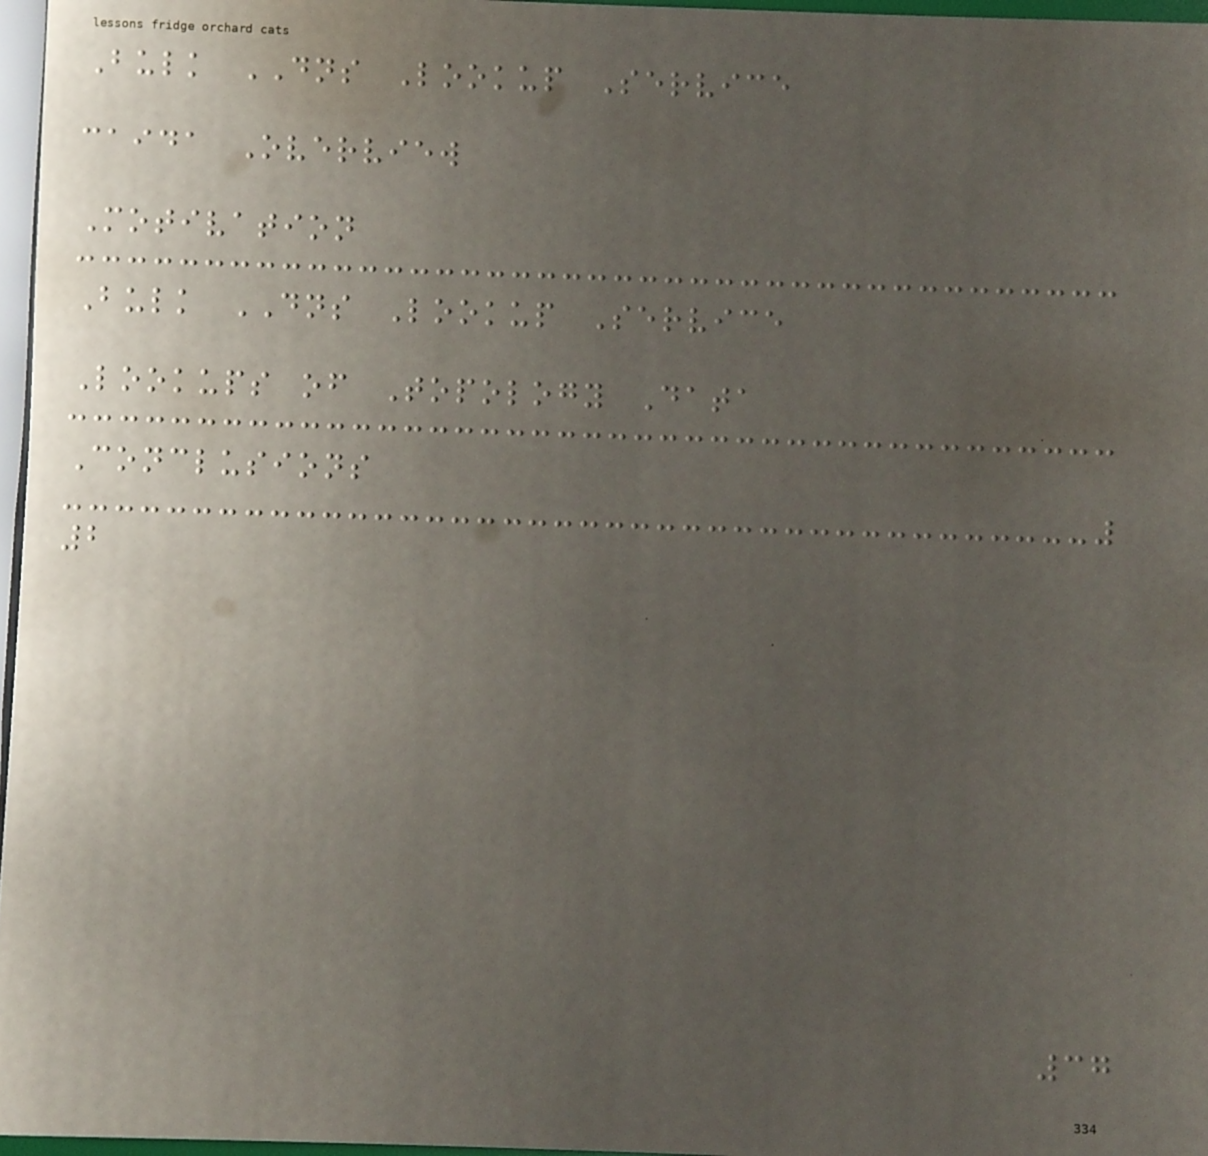Bulk DNS Lookup Service
caida Overview
Motivation
Bulk DNS Lookup Service
Lookups of Topology Data
Conclusions
2
37
